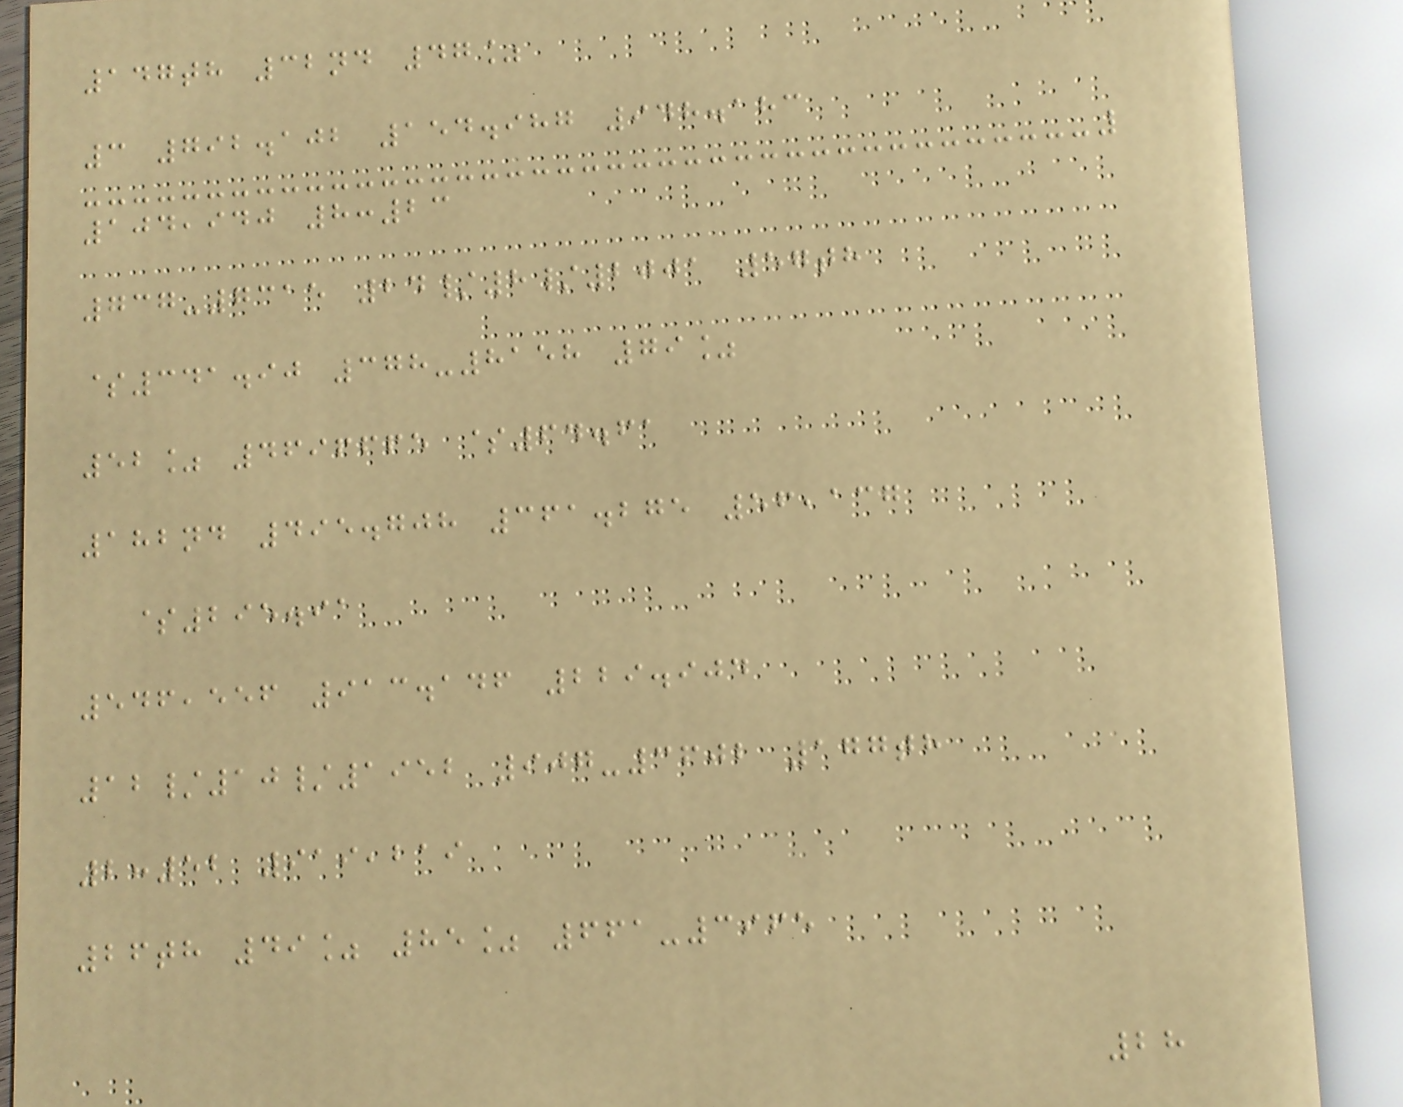147th 32nd 47%
3 792.102 154.987 948.183
104,940 8:23
737-7315 24/8/2001 57th
$341.90 378-8158 79%
52% 4696665 $64.61
182nd 495.708 361.275 56,137
$295.91
546,556 913.146 229.904
12/10/1952 907-3602 177th
2:52 919,219
26th 49% 85% 661-3965
28
